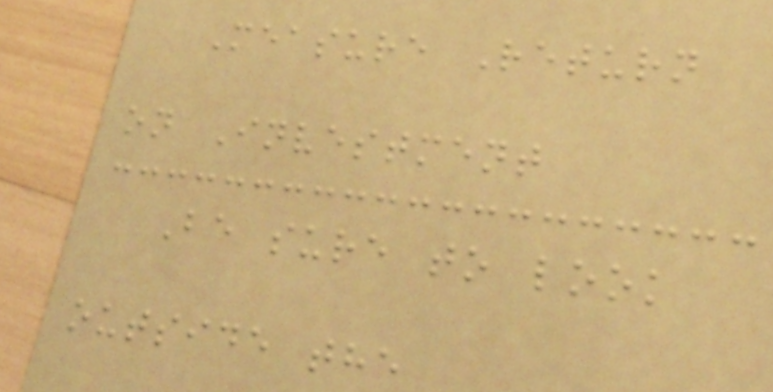Measure Return
on Investment
Be sure to look
outside the
